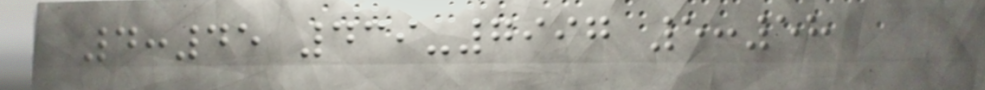4:45 439-7997 5:58
